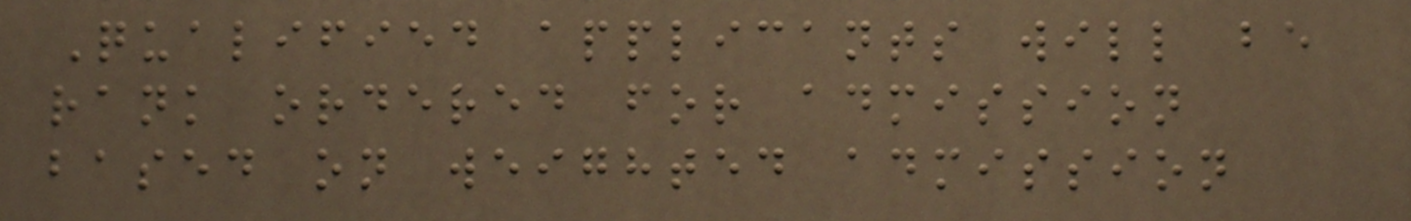Qualified applicants will be
rank ordered for admission
based on weighted admission
